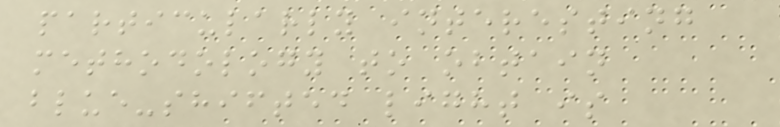particularly interesting
methodology to obtain
blue-shifted light is
